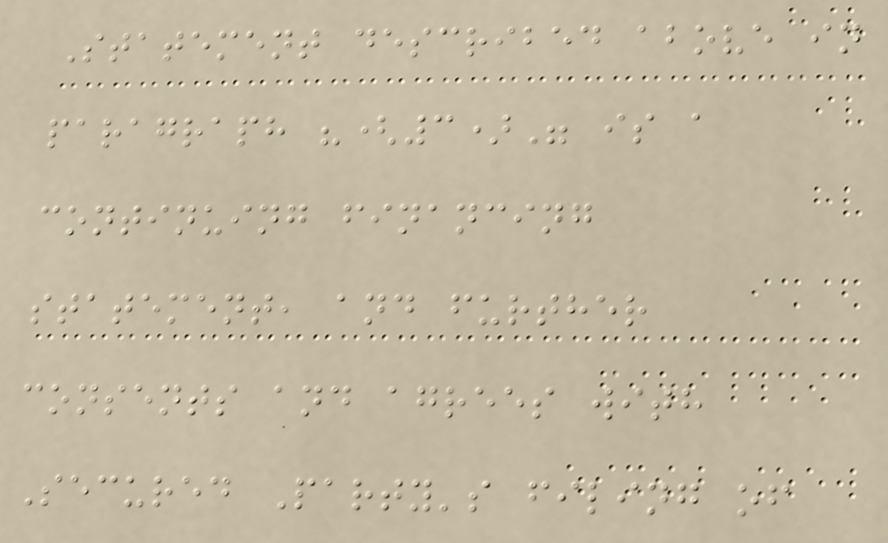Statement described above in
paragraph "(3)" is a
continuing financing
statement, and further
consents and agrees with
Secured Party's filing of
